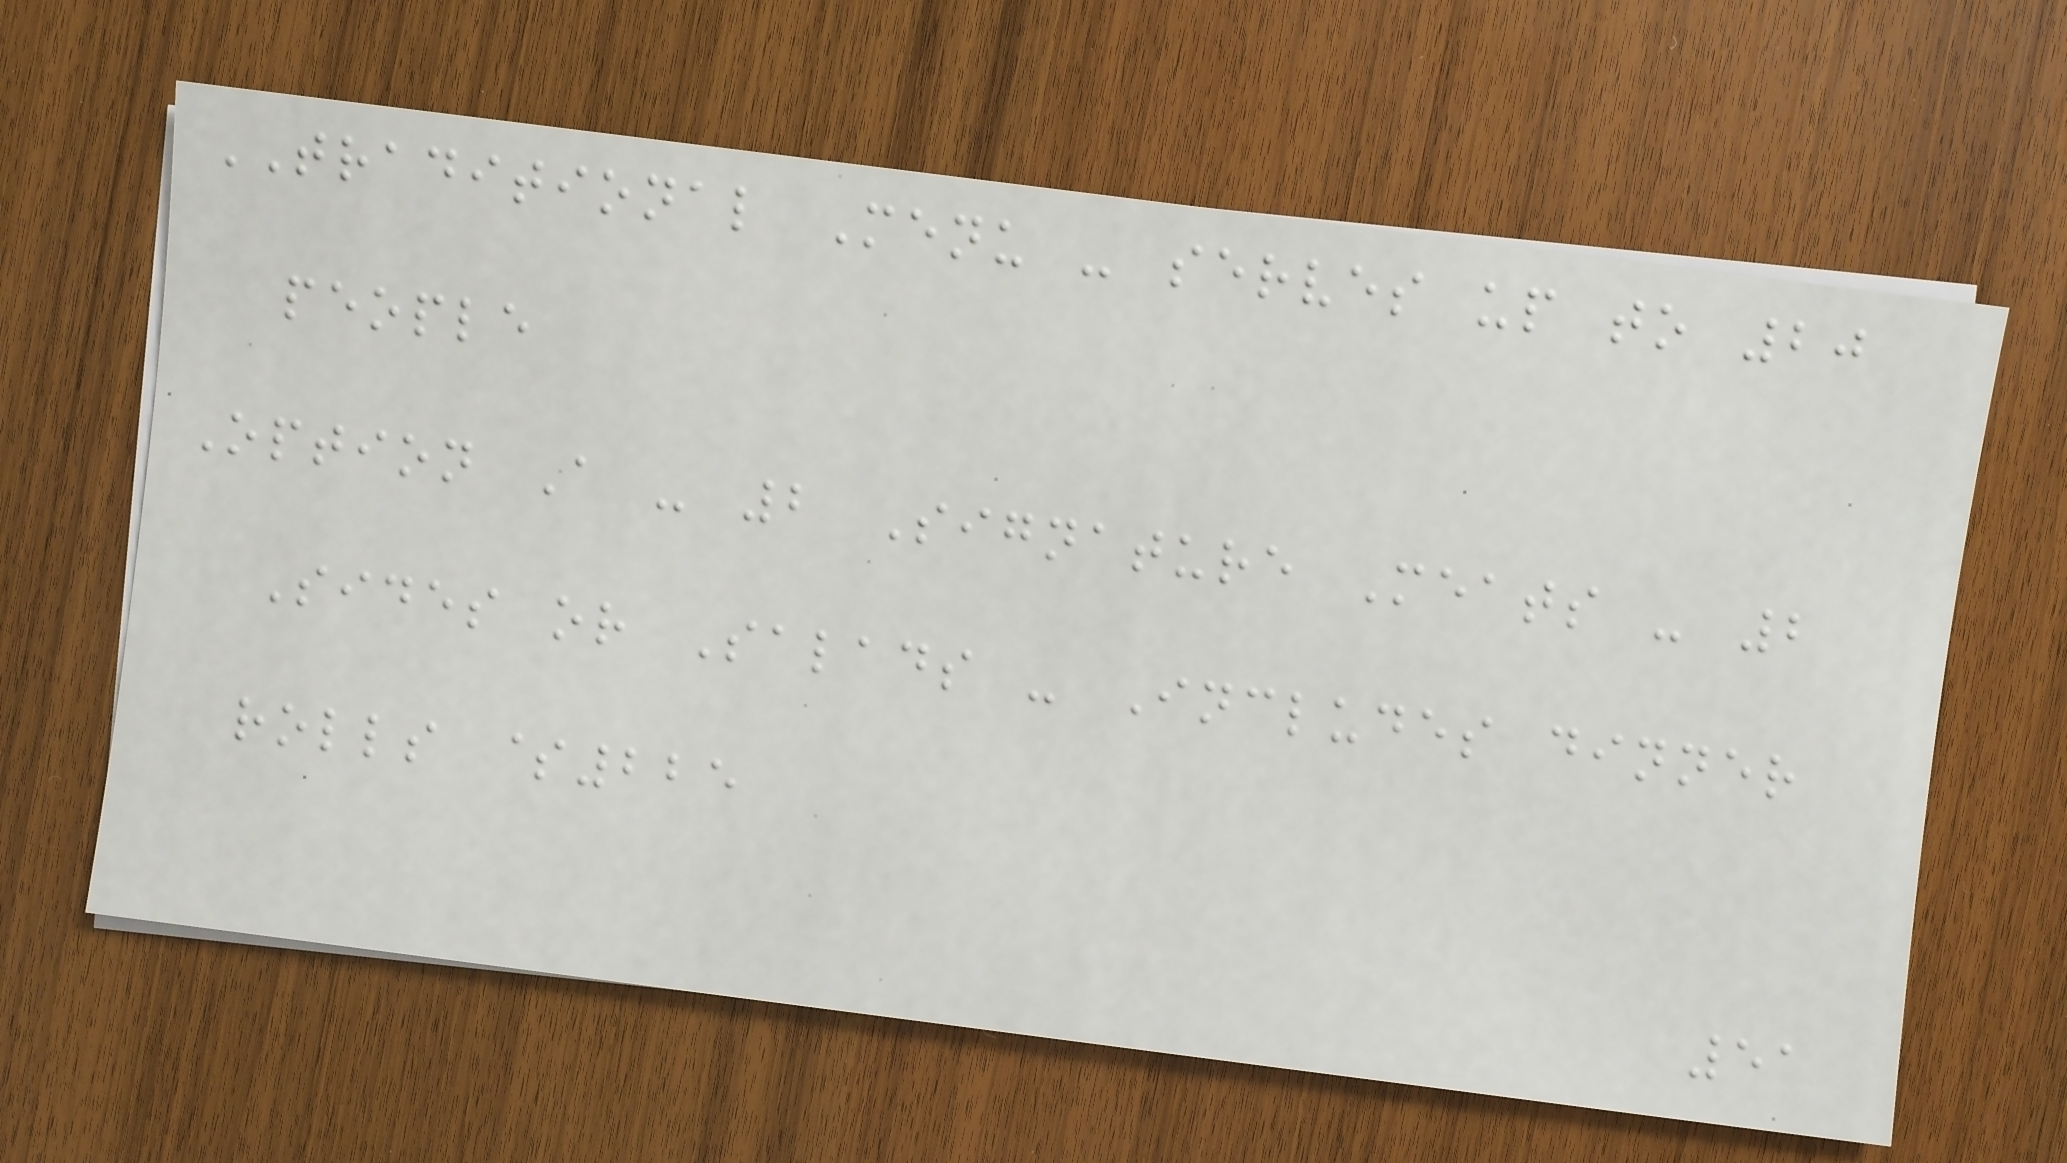TRADITIONAL Menu - serves up to 20
people
Option A - 2 Signature Meats - 2
Sides or Salads - Includes dinner
rolls $225
51
